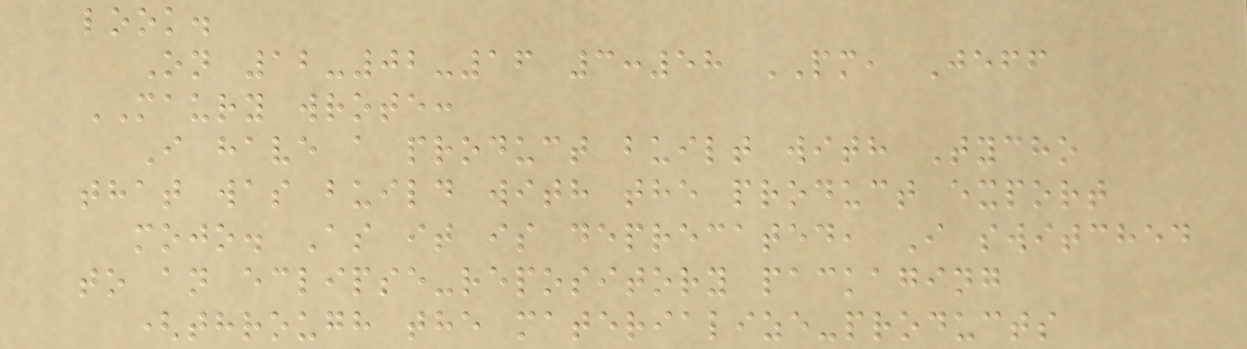look.
On 12-02-16 3:58 PM, Jeff
MAURY wrote:
I have a product built with Tycho
that was build with the product export
mojo. As it is deprecated, I switched
to an eclipse-repository packaging
(through the materialize-products
